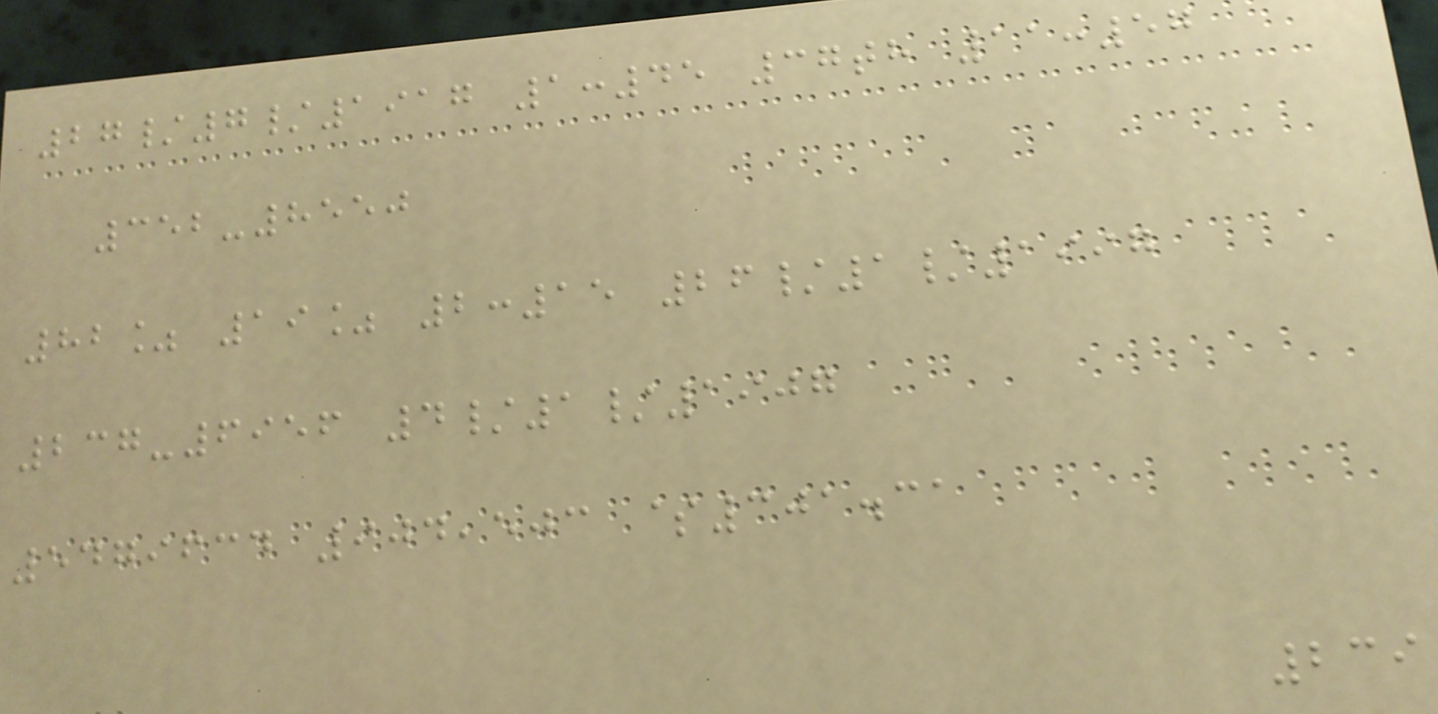27/7/1917 1:45 37th 11:57
352-8550
82% 19% 2:15 26/1/1997
237-6956 4/1/1907
5479634 904,503 $301.31
239
